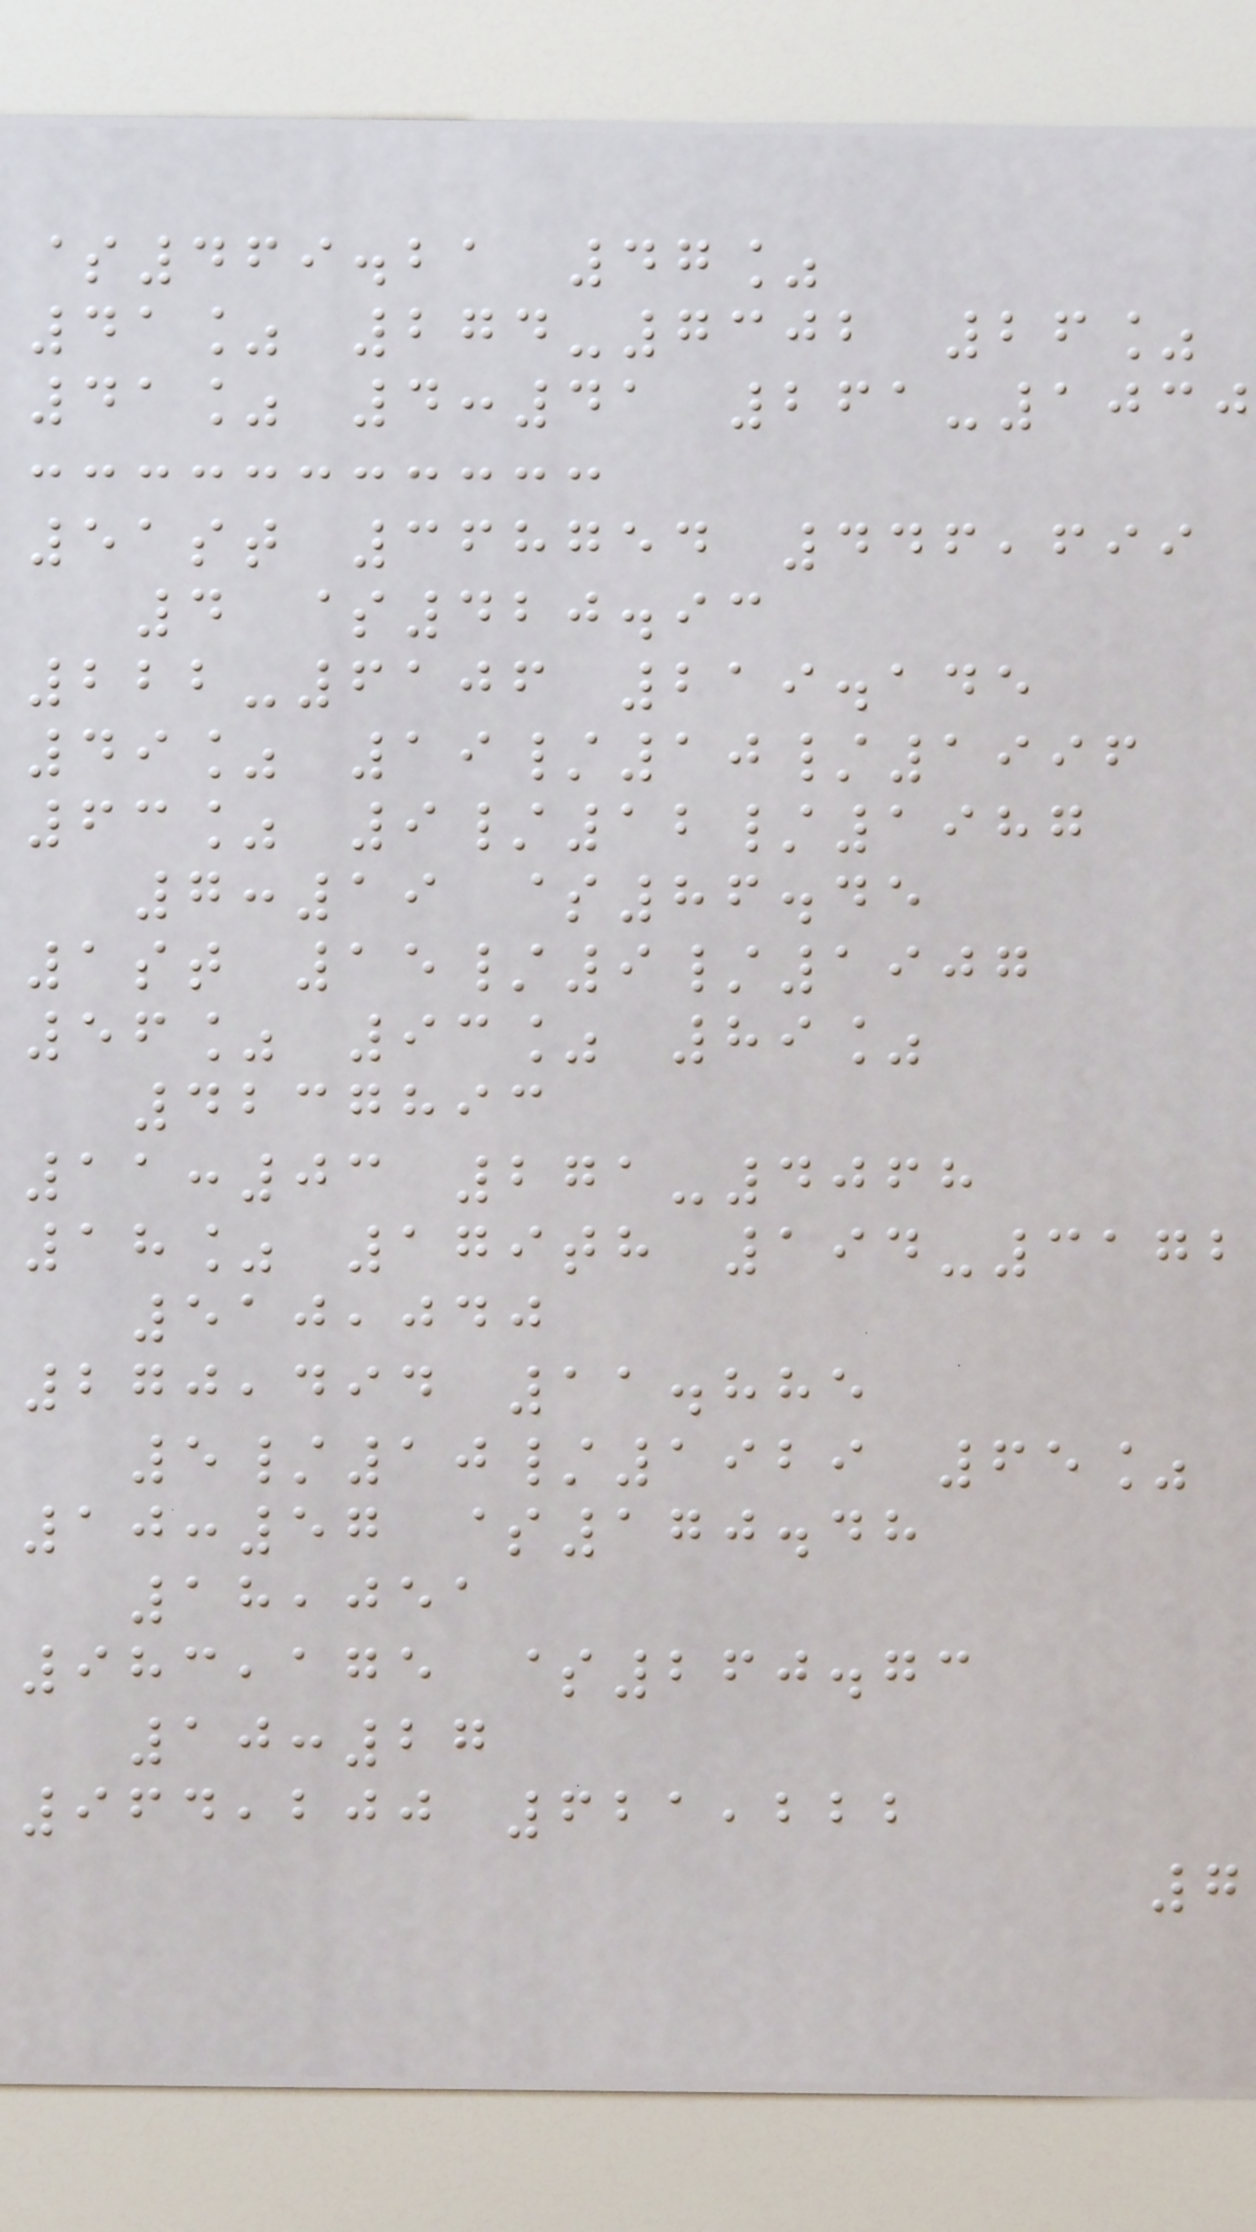$469.21 47%
41% 274-7302 26%
41% 4:41 261-1030
51st 368754 446,699
4 $420.93
222-6106 219.145
49% 19/10/1996
63% 9/12/1987
7:19 $86.45
1st 15/9/1907
56% 93% 89%
4237893
11:03 271-4068
18% 179th 194-3172
510,040
270,494 11.885
5/10/1929 65%
10:57 $170.48
18,051
983,175 $260.73
10:27
964,200 621,222
7
